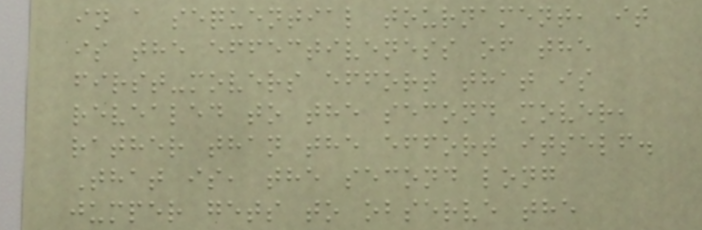in a sequential tournament, it
is the effectiveness of the
first-movers effort that is
revealed to the second mover,
rather than the effort itself.
That is, the second long
jumper gets to observe the
